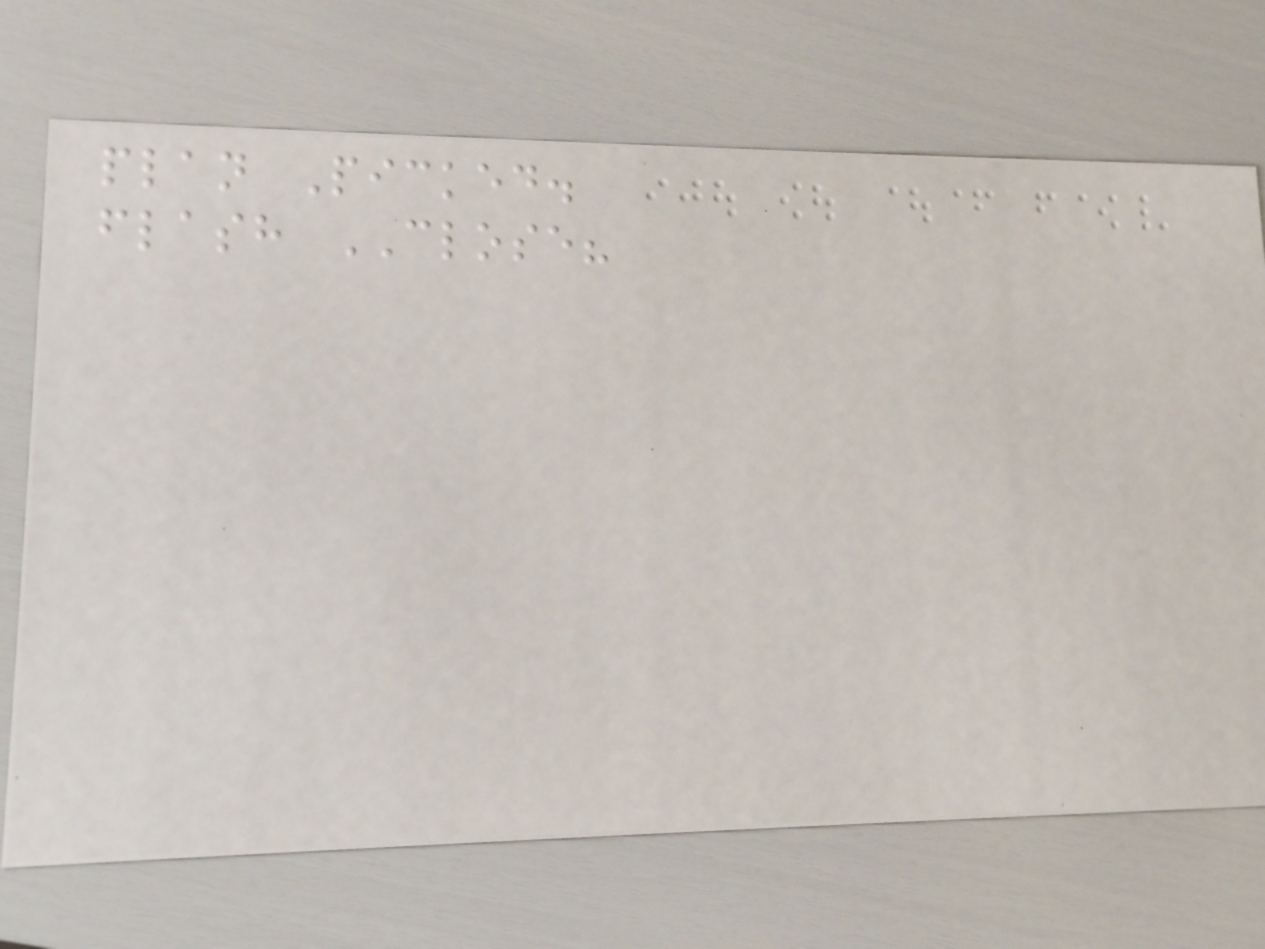plan Picked.
flash CLOSE?
